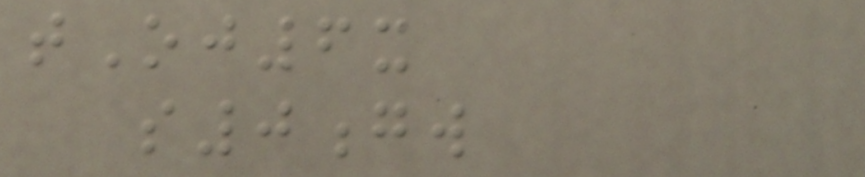tOj6x
s0gw
